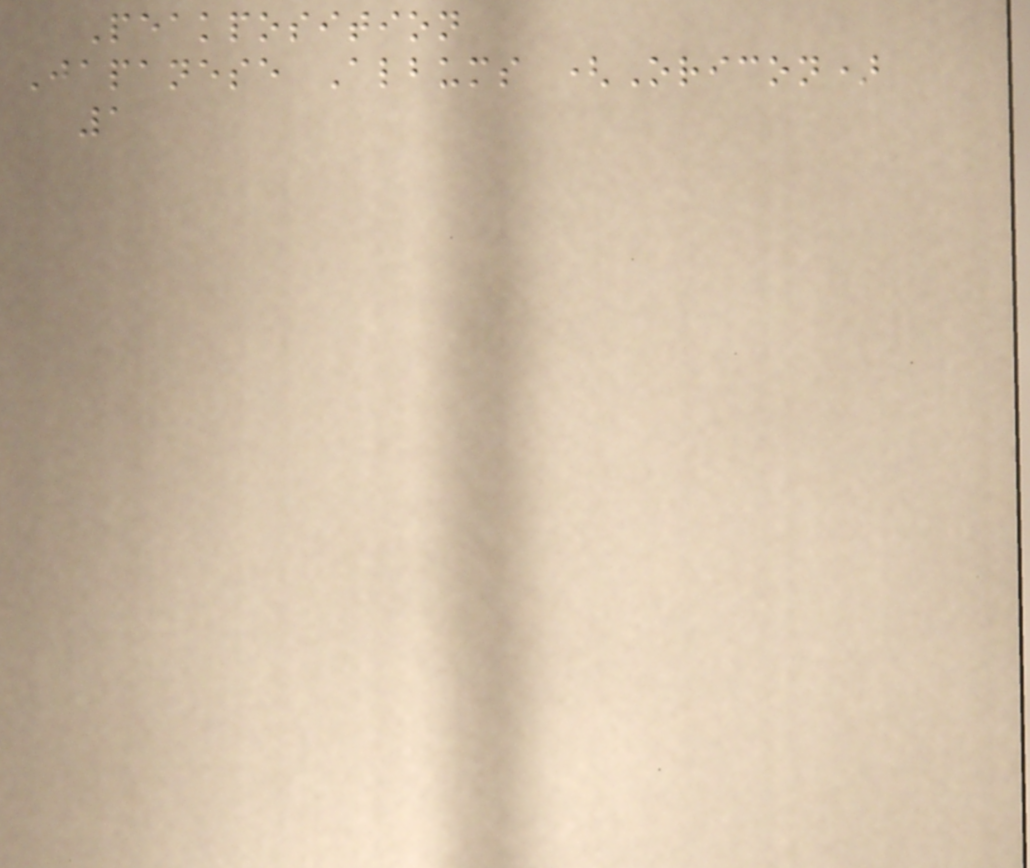Peakposition
Japanese Albums (Oricon)
1
